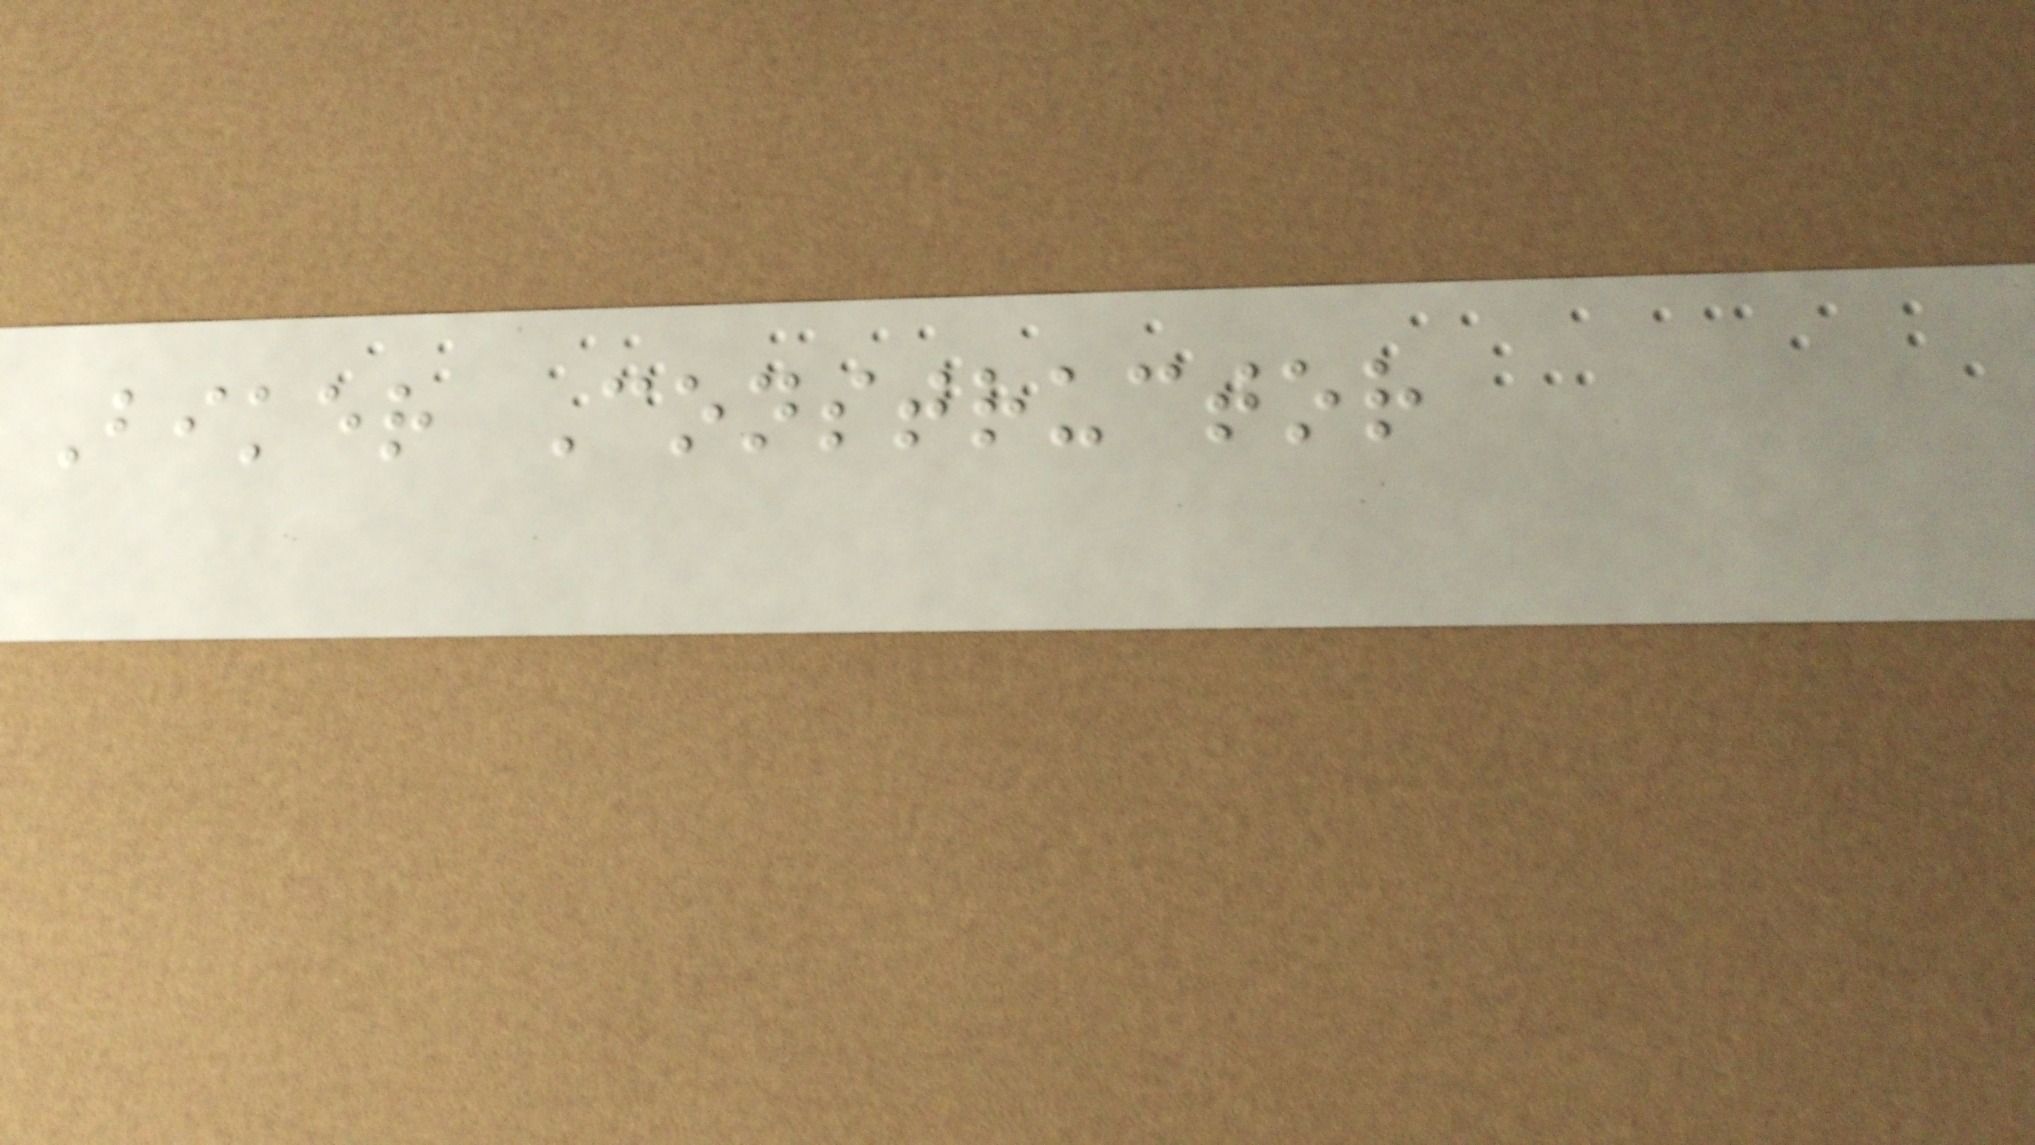Biker Constructor
